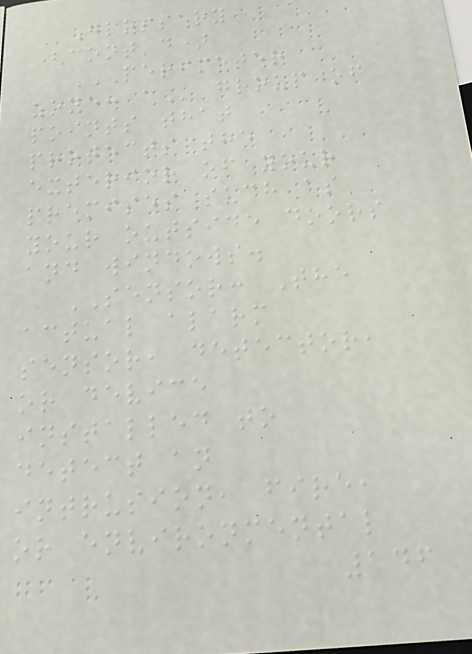Glossary
(cont'd)
PERIMETER
ZONE: A group of
points that
protects the
exterior of your
premises such as
your outside doors
and windows.
SENSOR: The
actual alarm
sensor, detector,
or device
installed to
detect an
intrusion, fire,
or environmental
146
